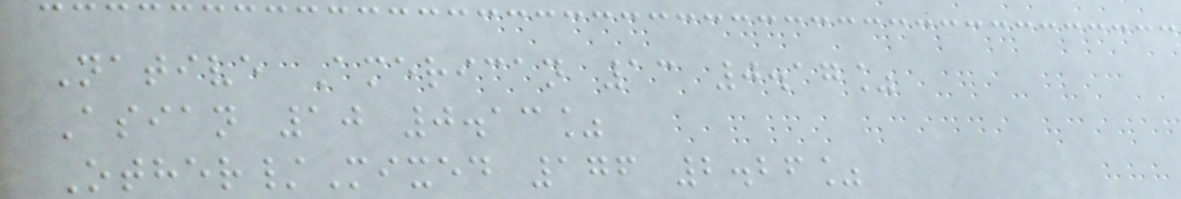Native American 13 0.17%
Asian 10 0.13%
Other/Mixed 176 2.26%
